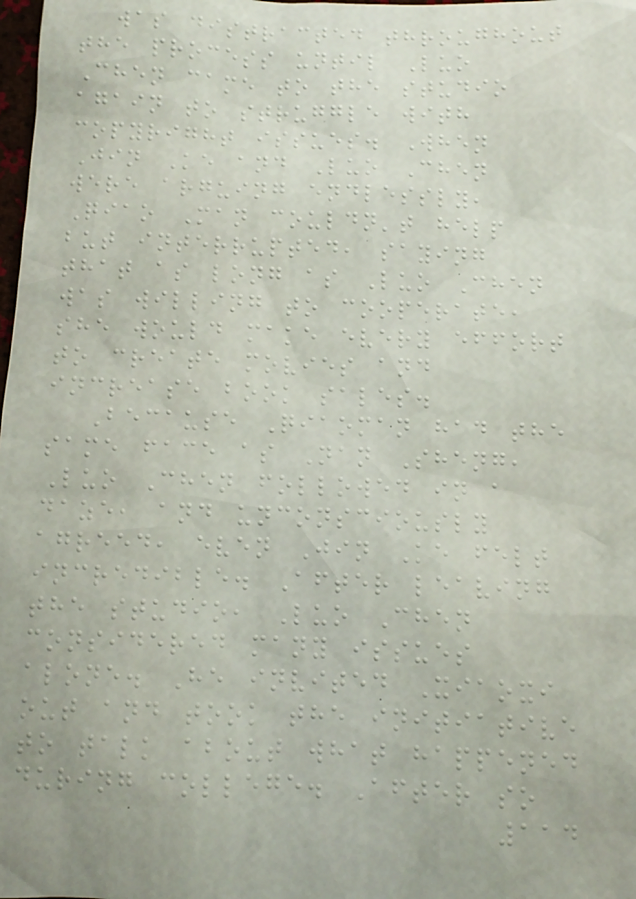was distracted throughout
the process until Luo
Chen came to the studio
again to struggle with
copyright issues. When
Jin Ke and Luo Chen
were arguing endlessly,
Qiao Man couldn't help
but interrupted, saying
that as long as Luo Chen
was willing to cooperate,
she would make every effort
to create movies and
increase book sales.
Because Qiaoman had the
same face as Nan Sheng,
Luo Chen followed in a
daze, and unconsciously
agreed, even Jin Ke felt
incredible. After leaving
the studio, Luo Chen
considered many issues
alone. He invited Xiaoxi
out and took the initiative
to talk about what happened
during college. After so
114
